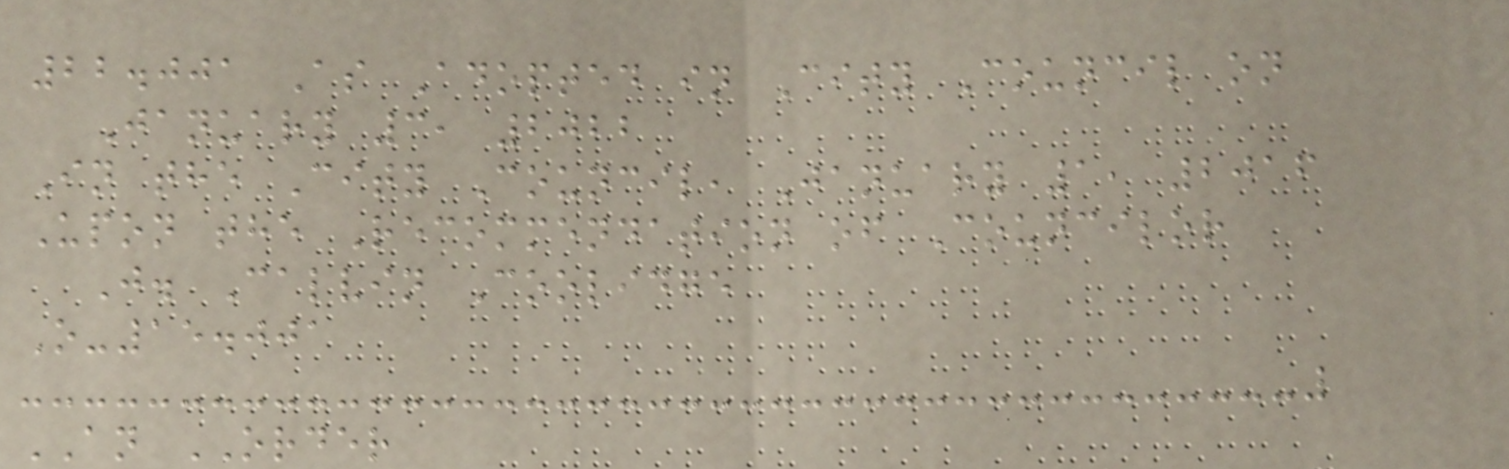22.001 As Adopted in City Council on
January 3, 2022
In the City Council, January 1, 2016
Upon the Recommendation of Councilor
J. Calvin Coolidge
O-15.001
AN ORDER
